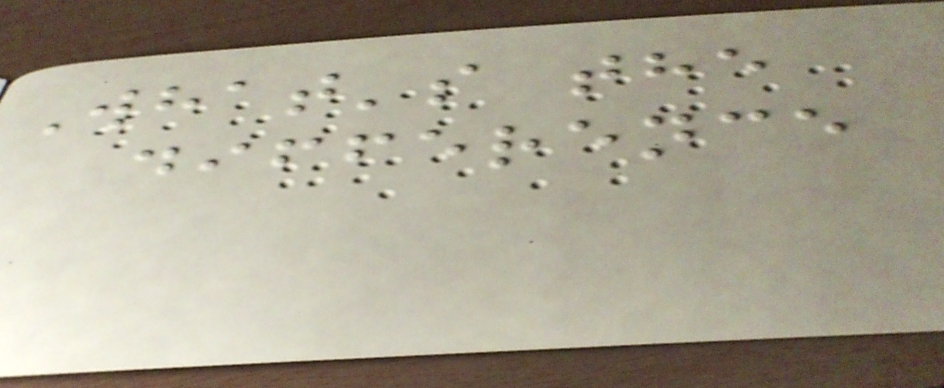What's the
difference
